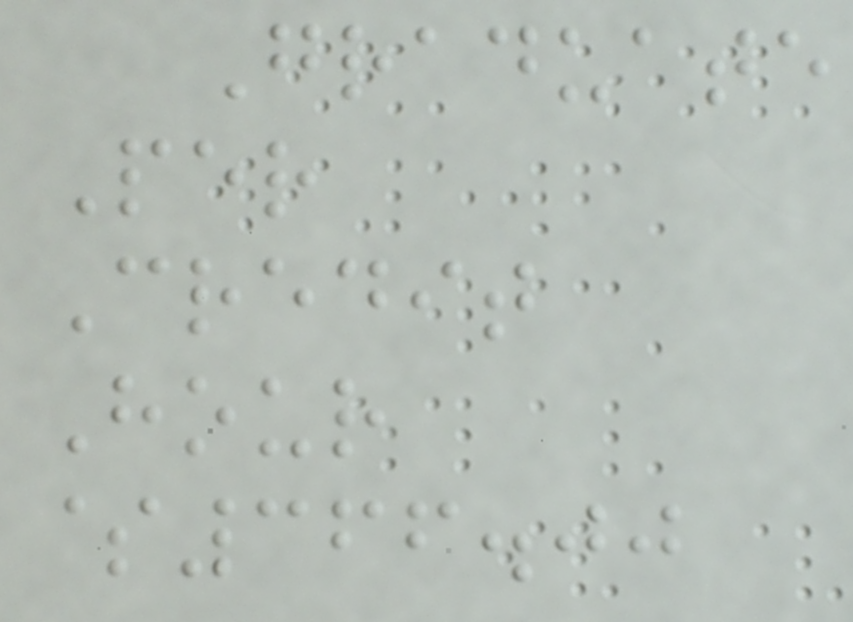Graduate
Per
Credit
Hour
$366.00
